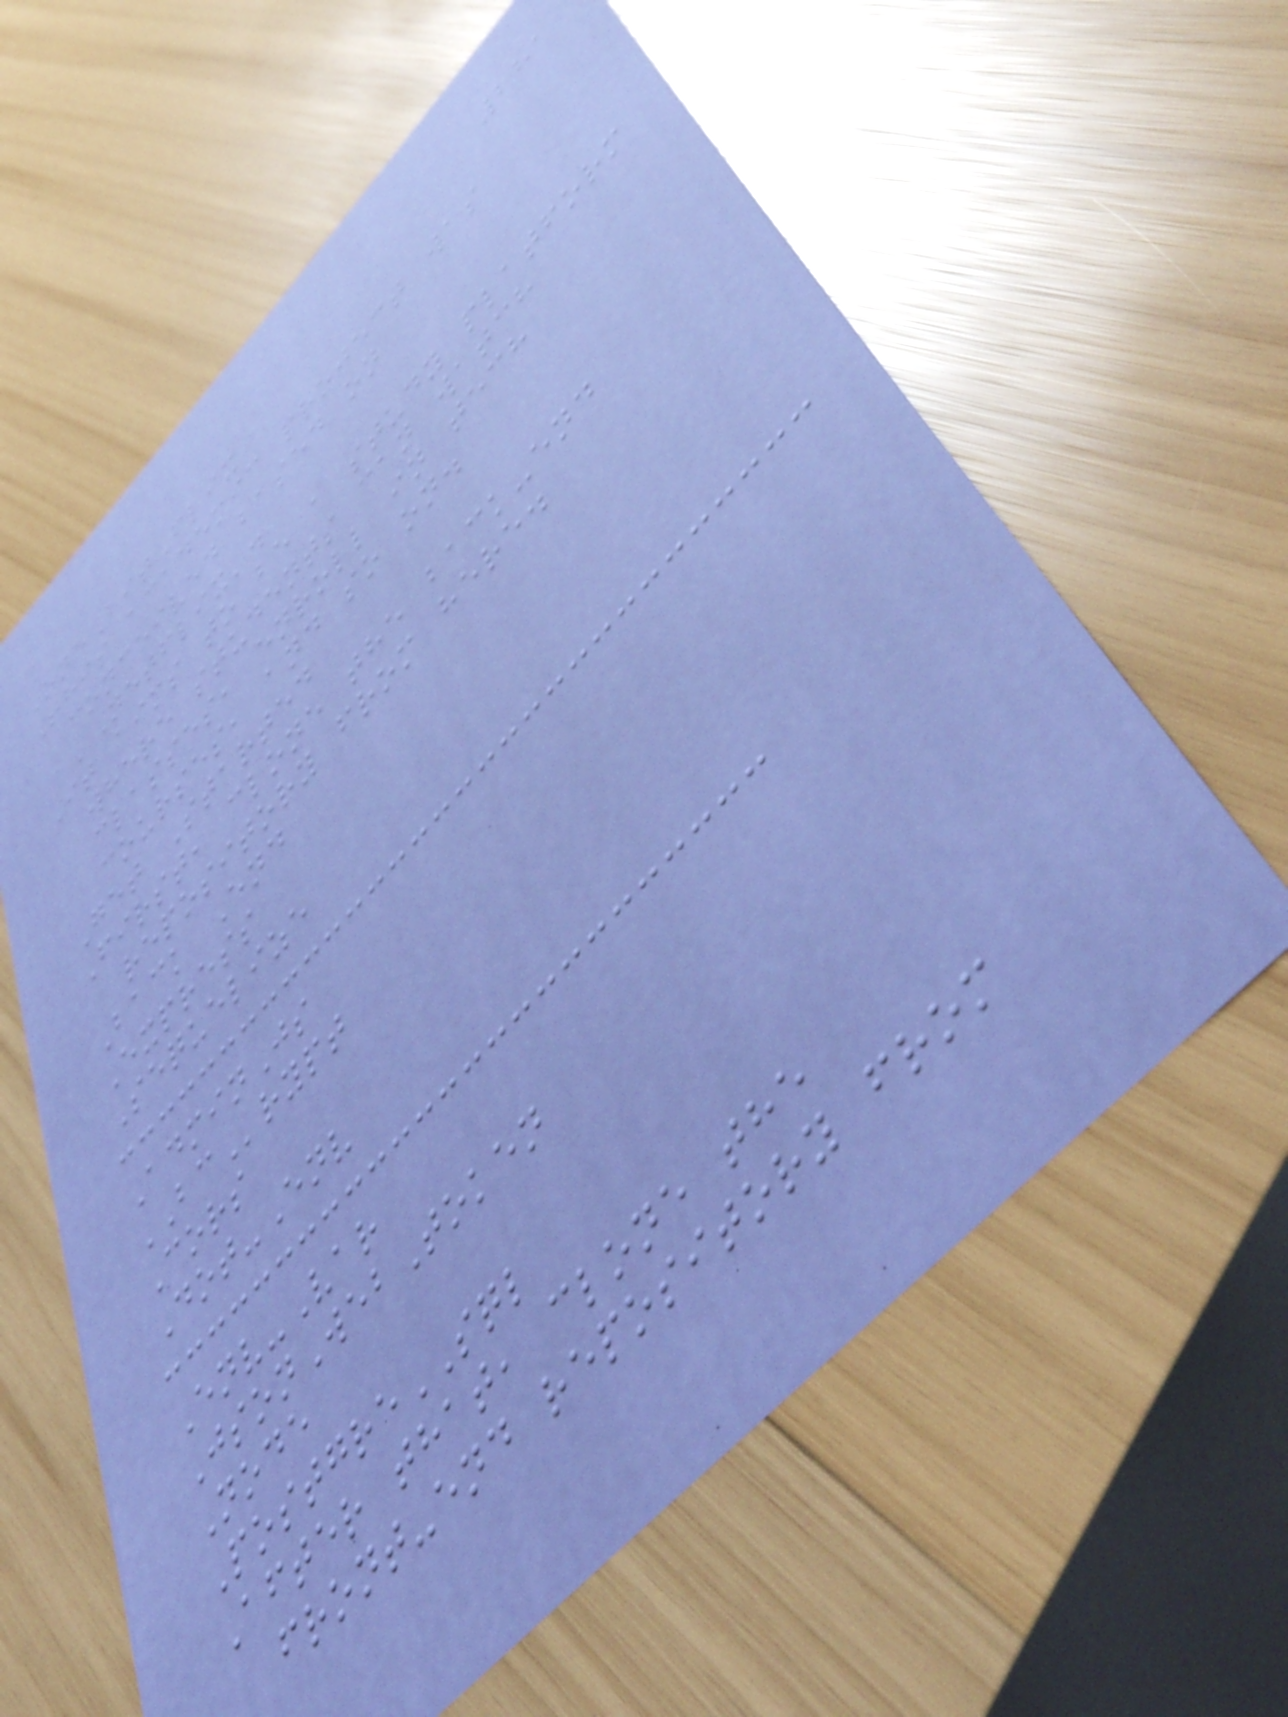281
OneBitFlix
This academic project was
conceived based on
'Netflix'.
It aims to be a study platform
where students can watch
classes, enroll in tech
courses, and so on.
Get Started
First, clone the back-end
repository from here.
Back End
Express
Sequelize
AdminJs
BCrypt
Cors
Dot-Env
Env-Var
JsonWebToken
Node
PostgreSQL
After that, clone the
front-end repository from
